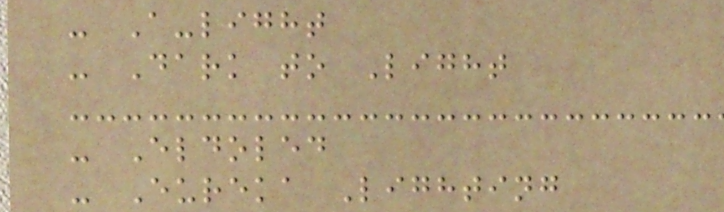- A-light
- Dark to Light
- Eldoled
- Eureka Lighting
